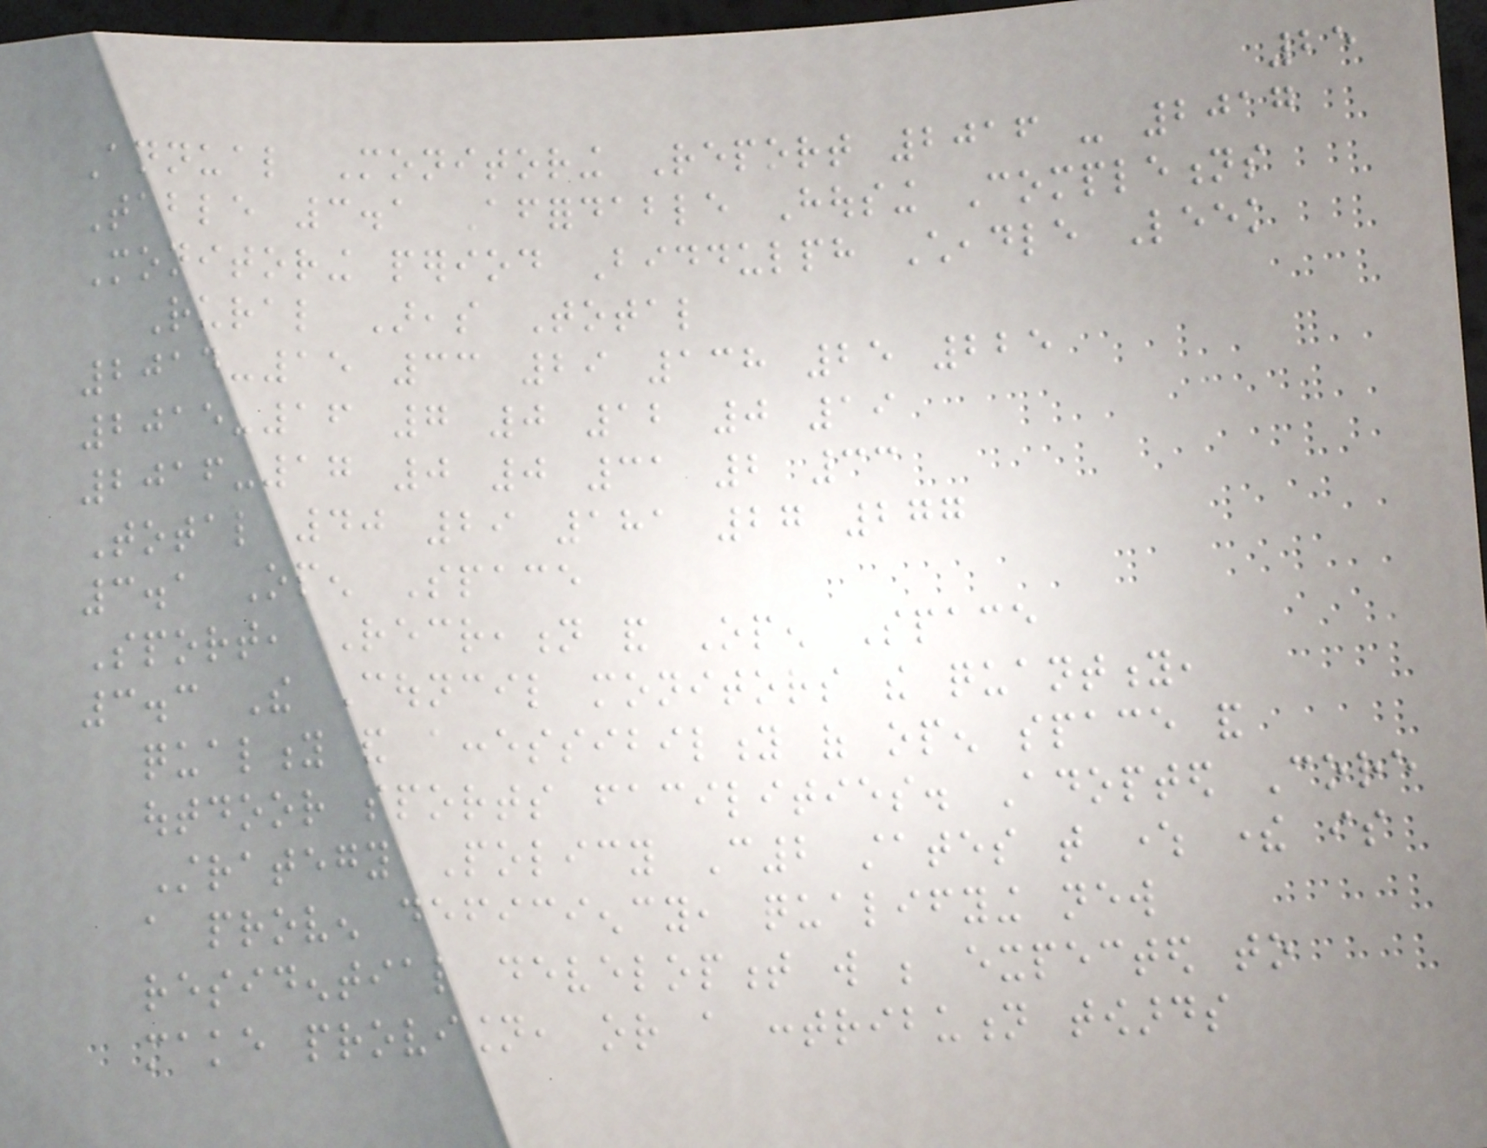25
Annual Monitoring Report 2016 - 2017
Table 3.1 Affordable Housing Completions
Monitoring period Biddulph Cheadle Leek
Rural Areas Total
2014-15 33 29 138 25 225
2015-16 7 0 12 0 19
2016-17 0 0 31 2 33
Total 40 29 181 27 277
3.1 Open Space
Sport, Recreation and Open Space
3.3 The Council monitors the quantity,
quality and accessibility of open space and
outdoor sports facilities. Adopted Core
Strategy Policy C2 states that where there is
a proven deficiency, qualifying new
residential development will be expected to
make provision, or a contribution towards
